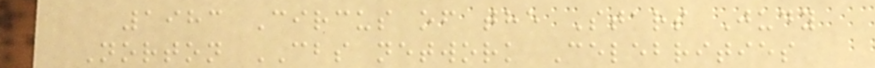1983 Circus of the Stars Judy
Norton CBS network Celebrities
